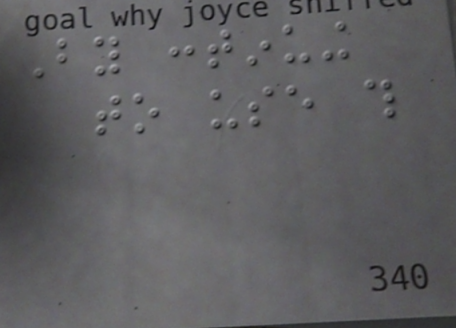By continuing
to use this
